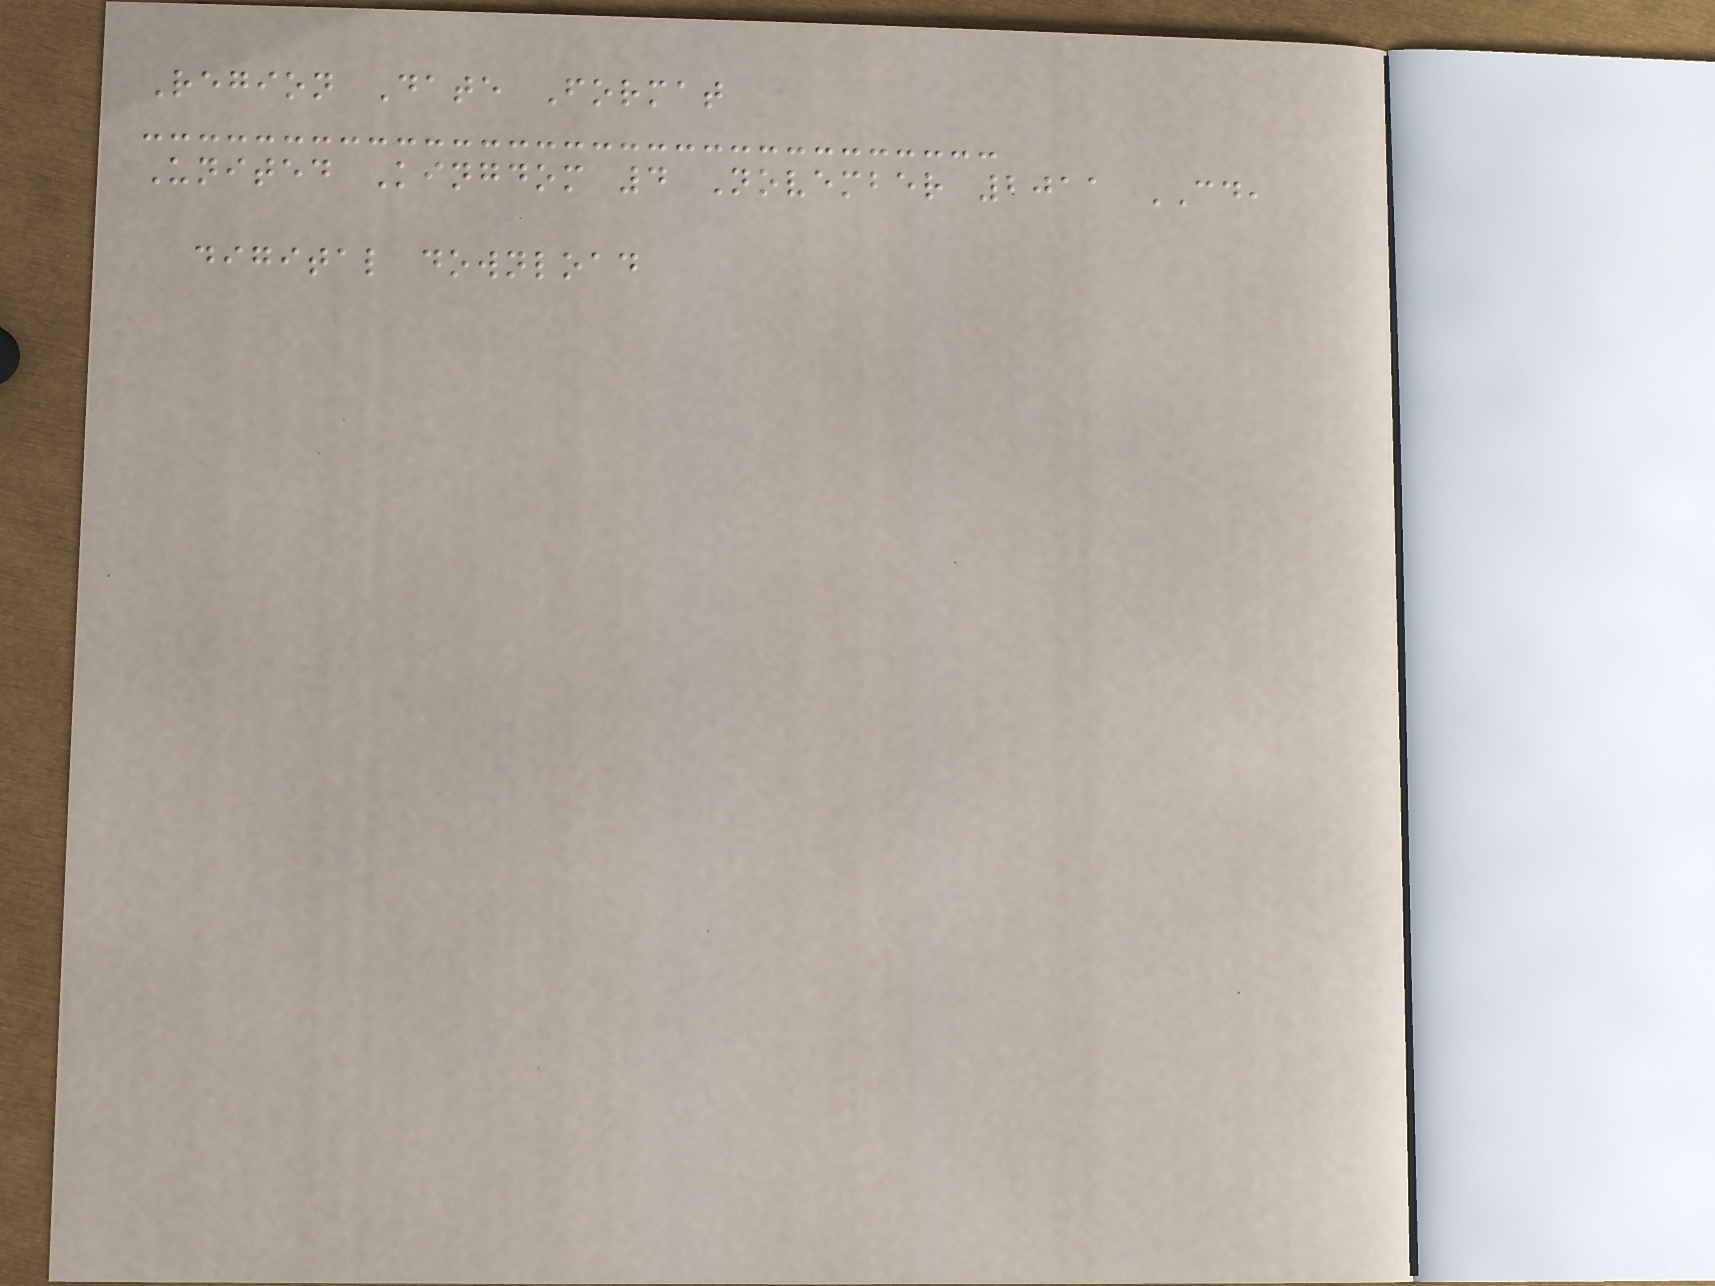Region Date Format
United Kingdom 4 November 2011 CD,
digital download
